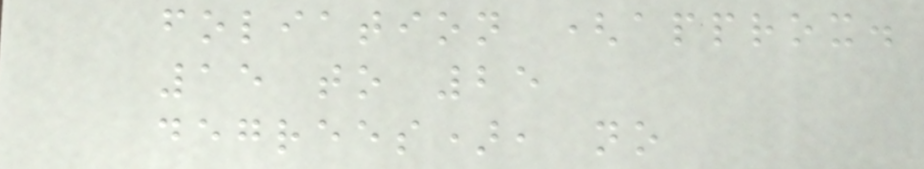foliation (approx.
15 to 25
degrees), no
